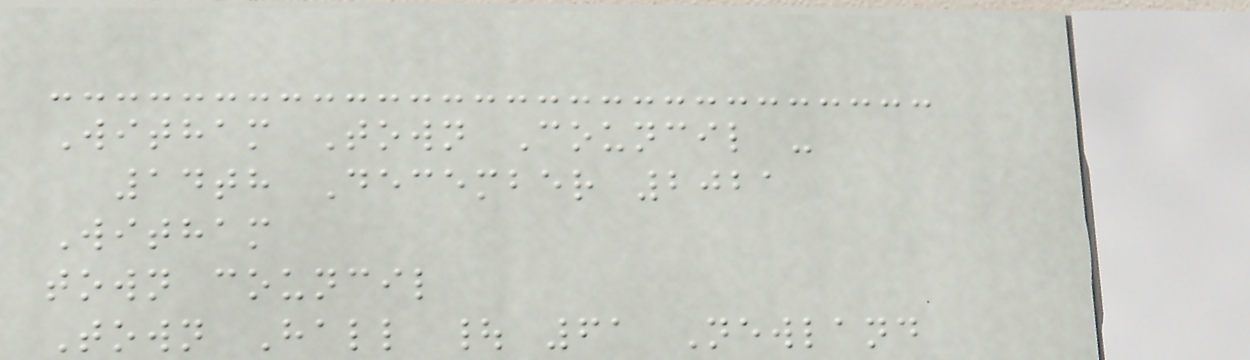Witham Town Council -
14th December 2021
Witham
town council
Town Hall | 61 Newland
